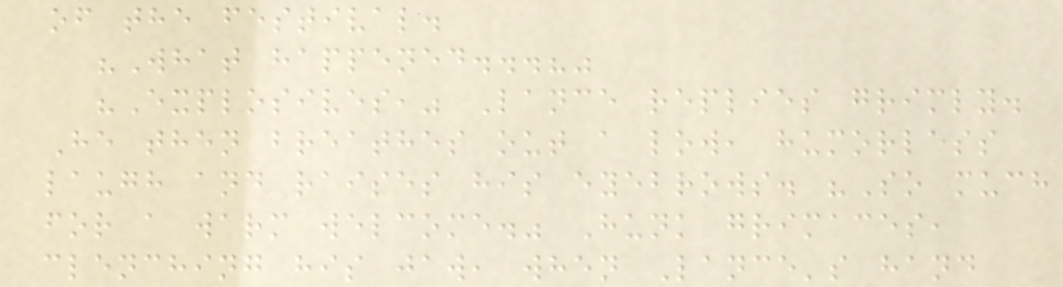of the festival.
"What happened...?"
"Explosives," Lance replies grimly.
He then breathes out a low, humorless
laugh and raises his eyebrows. "So much
for a warm welcome." Hunk grimaces,
clenching his jaw, when Lance's hand
